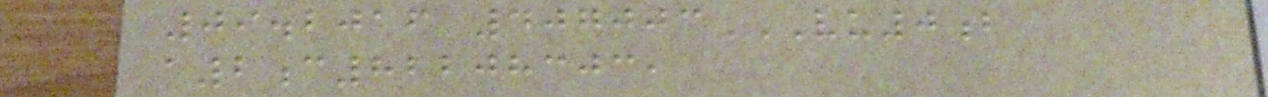09.2016 407003VU0B
A2C82208303,
